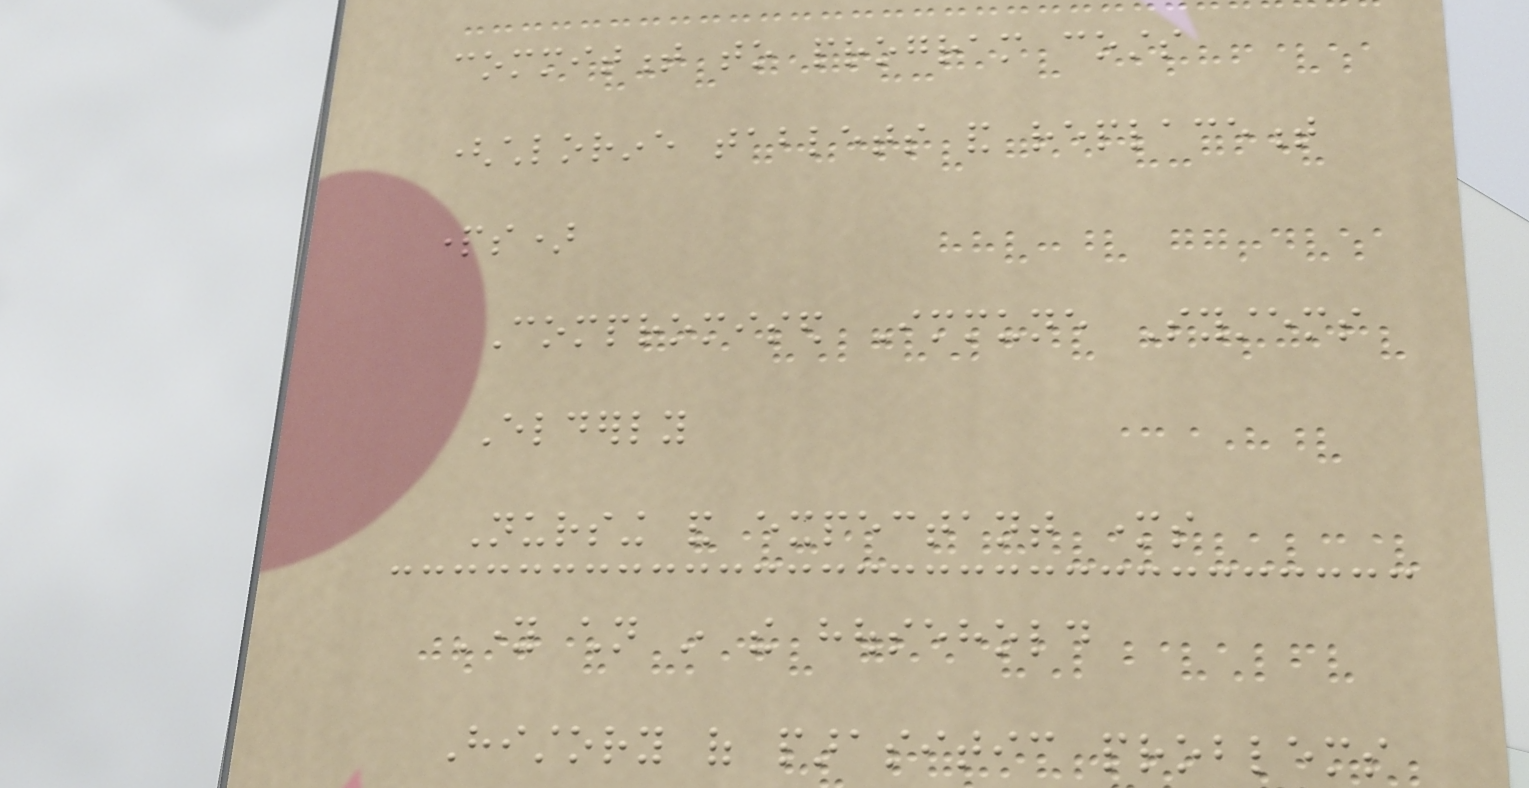commitment to program costs
(chlorine tablets and replacement
parts)
Compromised Immune Systems
Elderly
Nursing and expectant mothers
Young children in the household
History of parasitic problems
